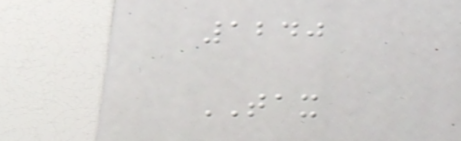1240
TAX
